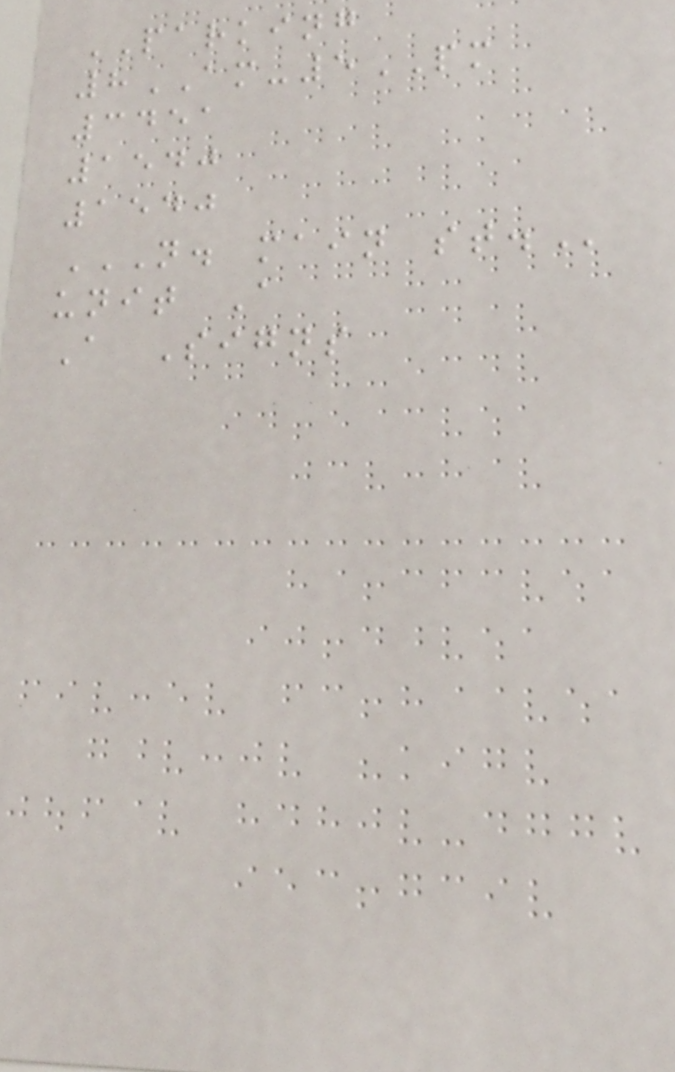PARKING
8AM-5PM
3451
1540
1540
N. MAIN ST.
unit A
A Signs
